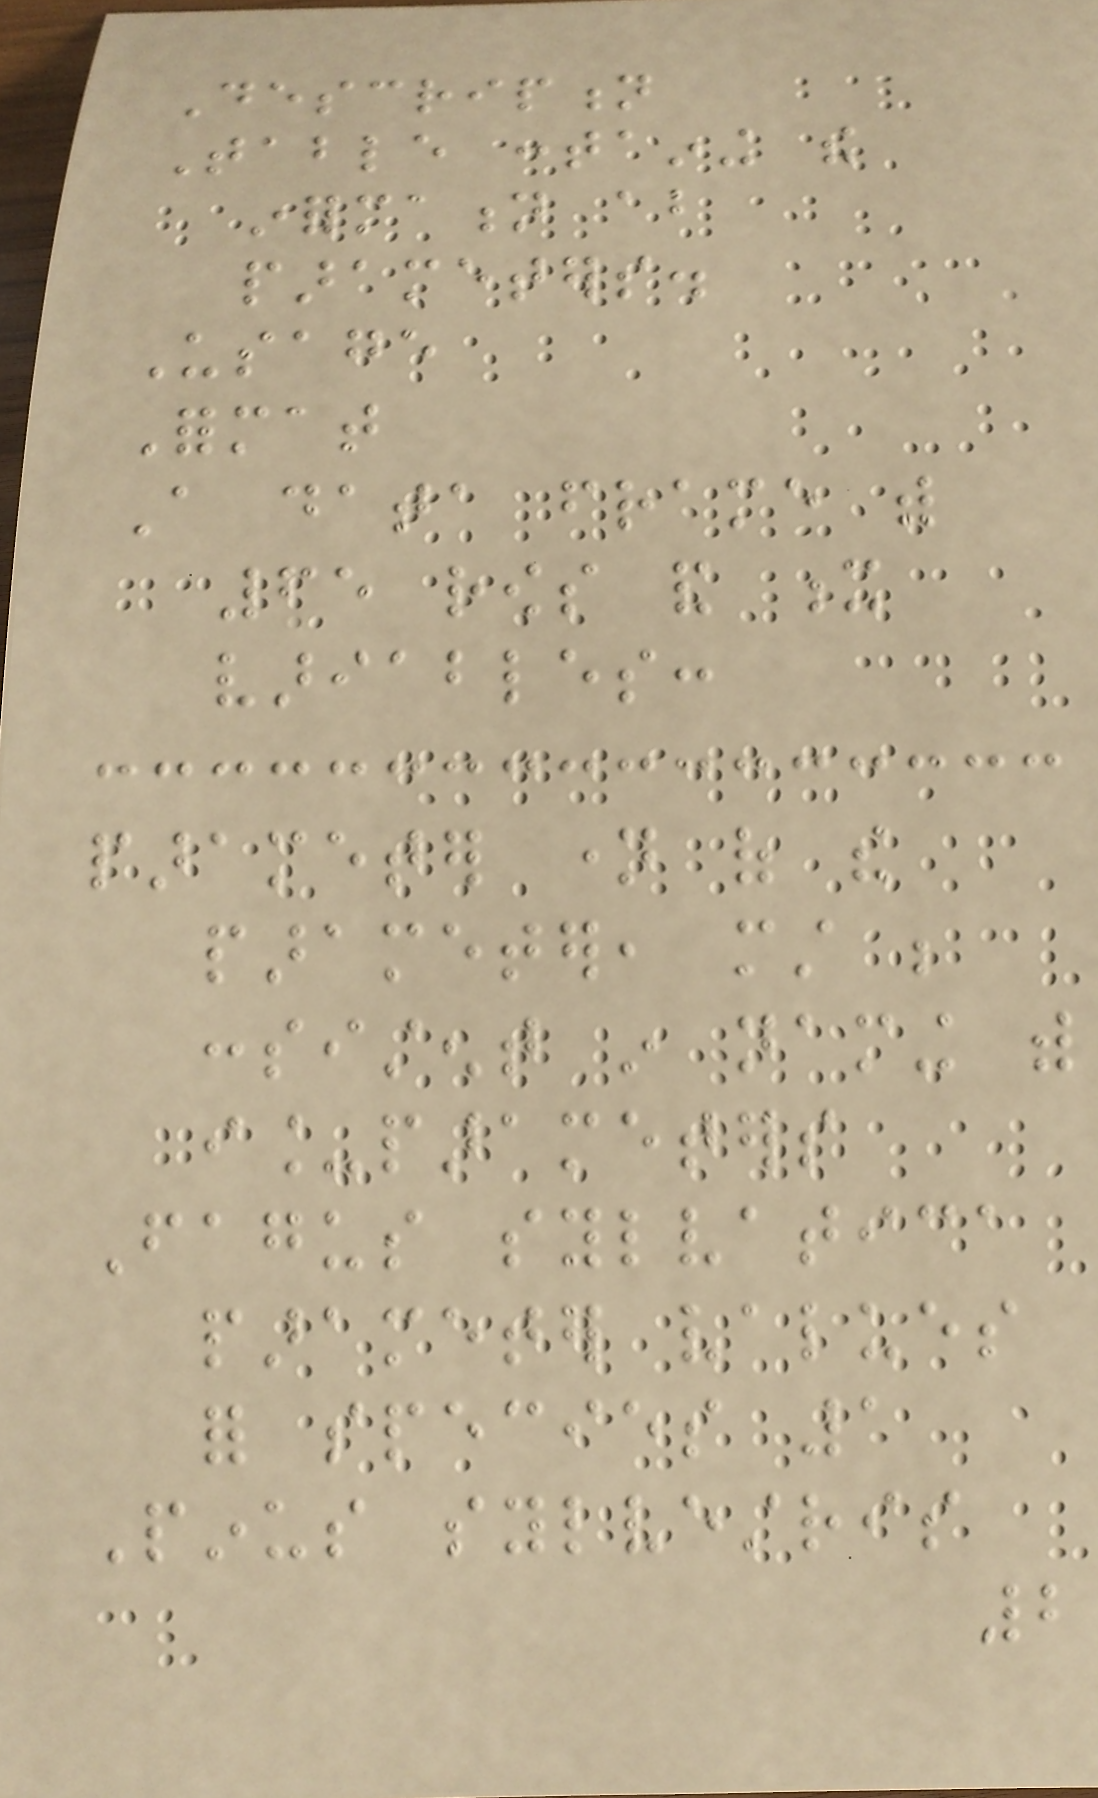Description
Table containing the
information about
parameters.
Usage
Format
A data frame with
65 rows and x
variables:
parameter name of the
parameter, must be
consistent in naming with
i_parameters
Fagus sylvatica
parameter values
for species 1
Pinus sylvestris
2
